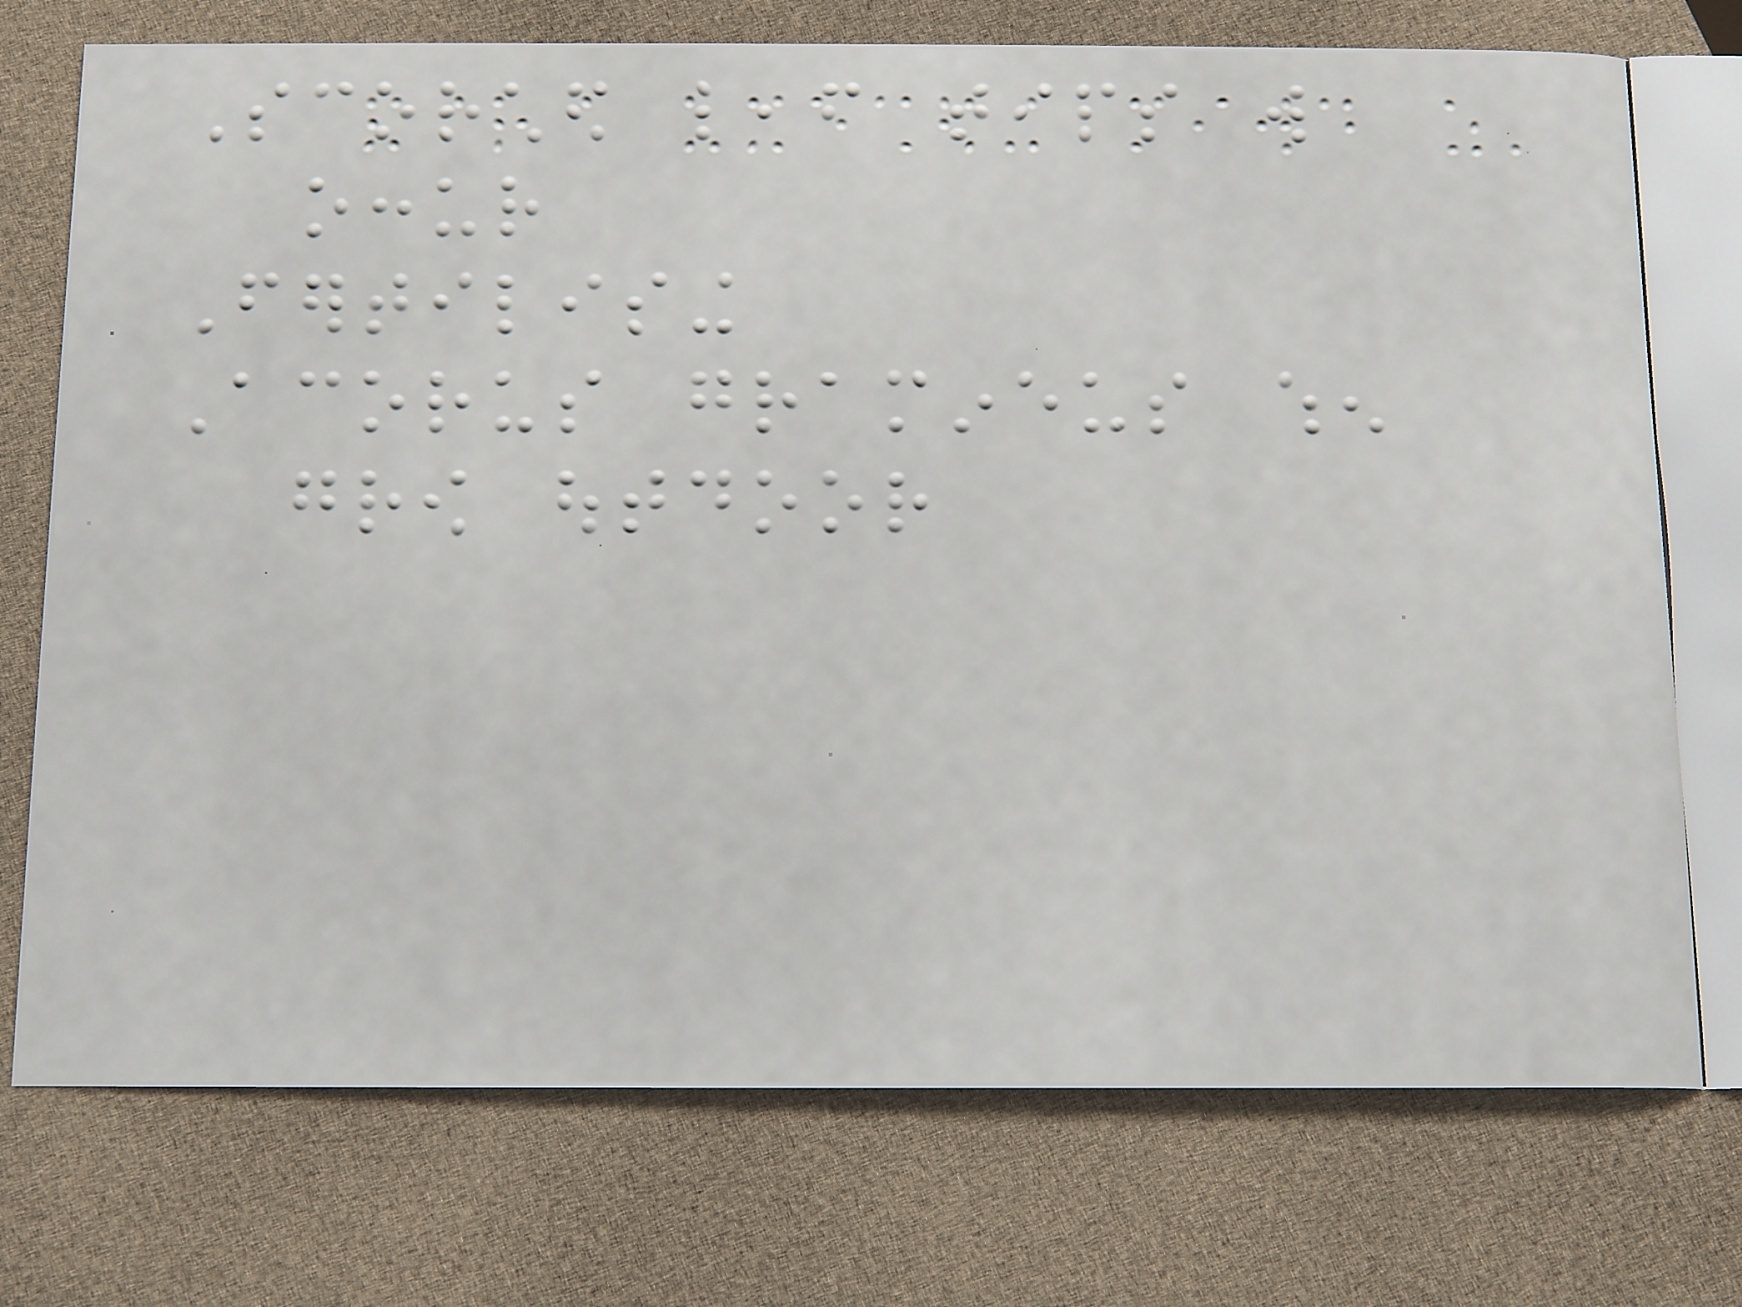Scorched leaf tips will
occur
Fertilising
Acorus gramineus when
grow outdoor
